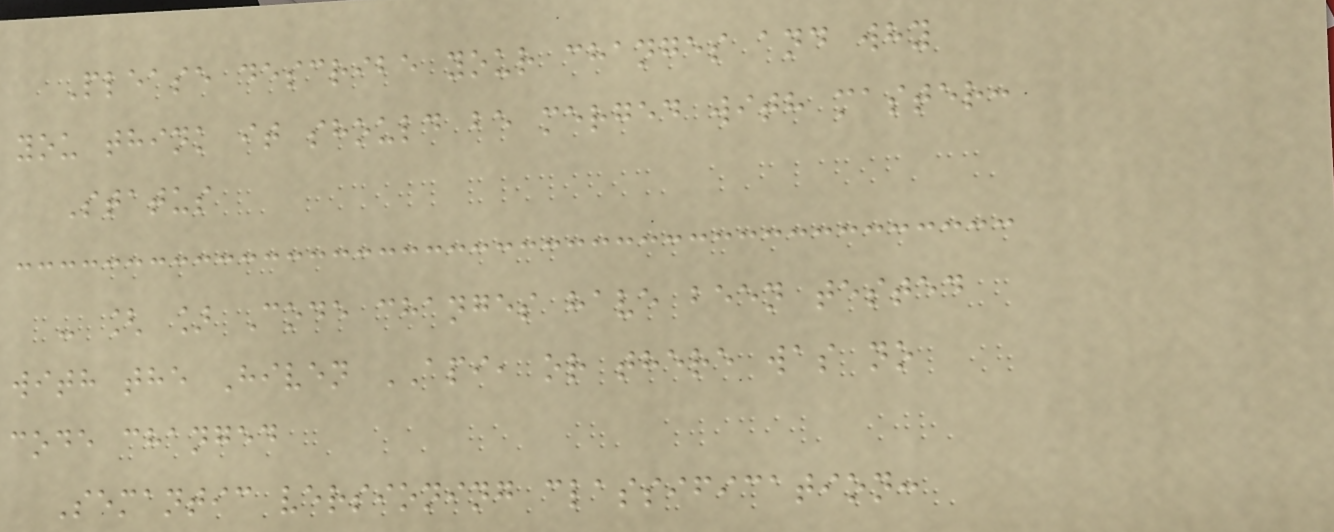Please describe your changes and why
you think it should be merged with master:
Status
- [ ] Code changes have been tested
with the Hiven API, or there was no
code changed
Semantic versioning classification:
